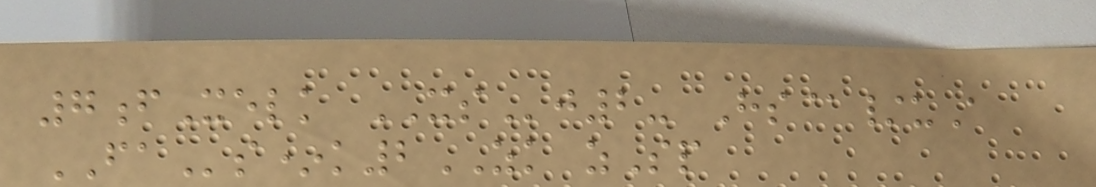7fXelk XSj2- Hs@/uA
FAs*k2ZK zSp
